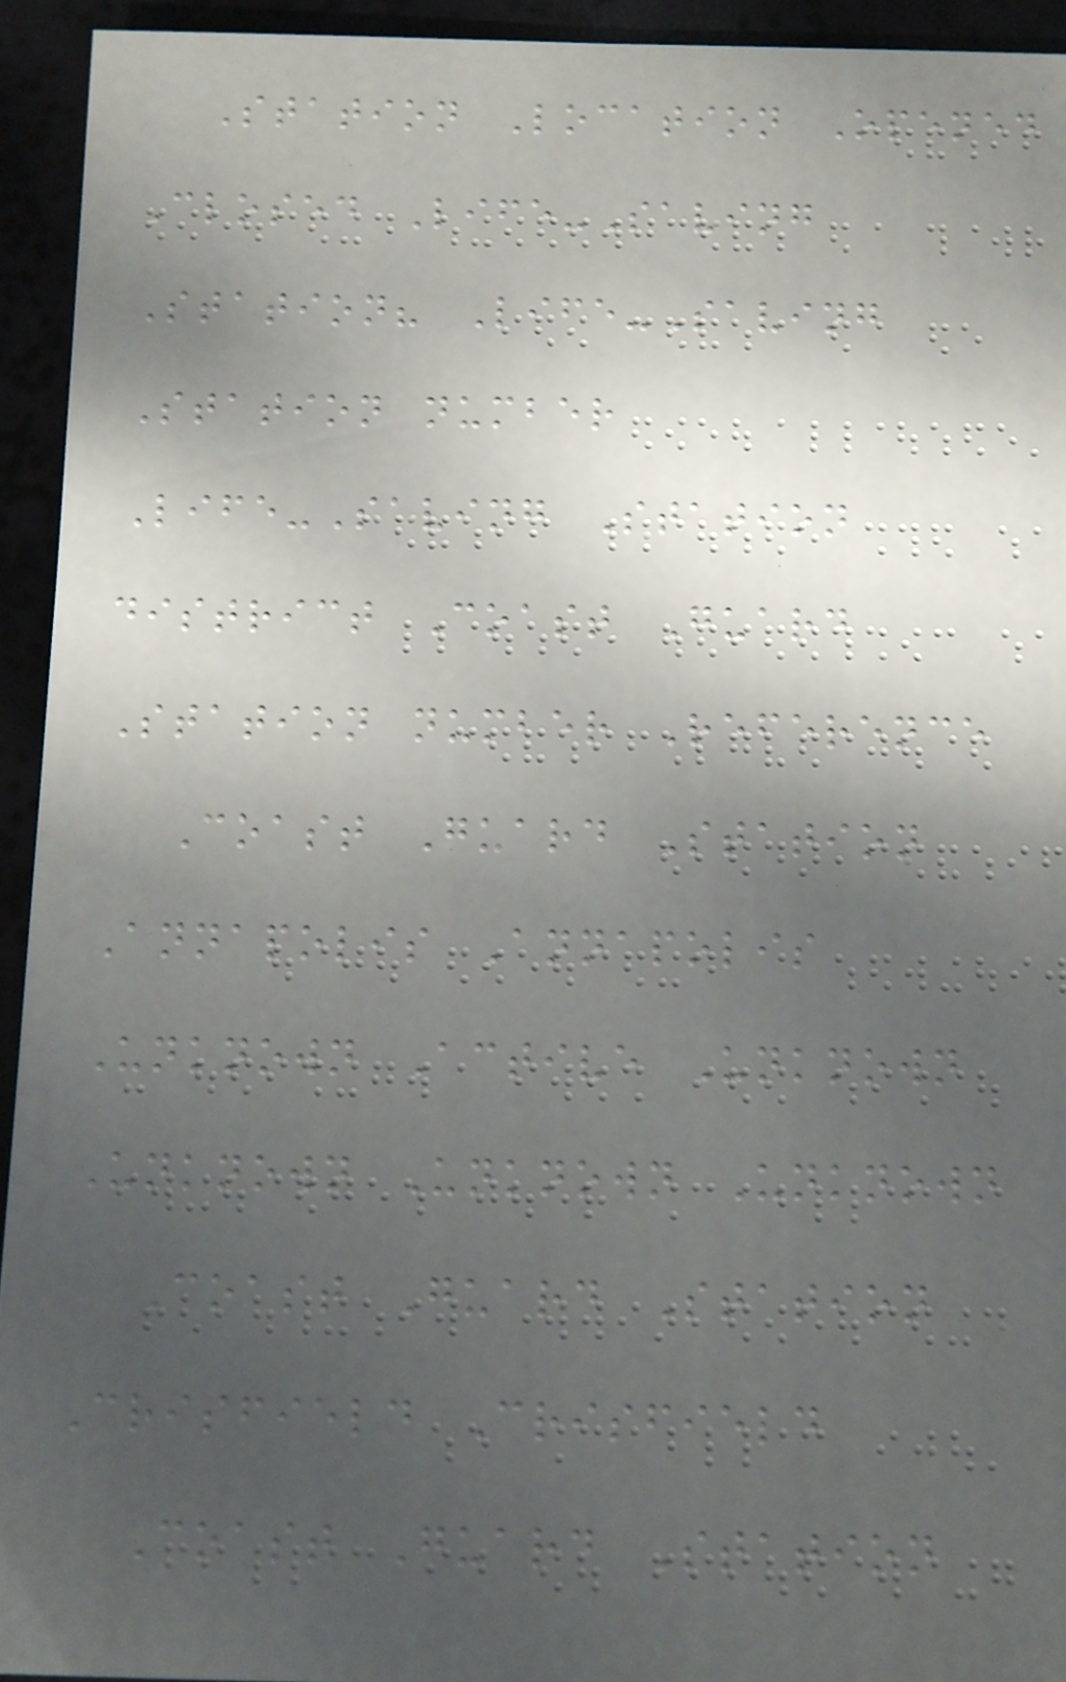Station Location Opened
Closed Life-Saving
Station? Life-Saving
Station number
Life-Saving Station
district Coast Guard
Station number Reference
Coast Guard Station
Annapolis Annapolis
Unknown Active Unknown
Unknown Unknown Unknown
Coast Guard Station
Crisfield Crisfield
Coast Guard Station
